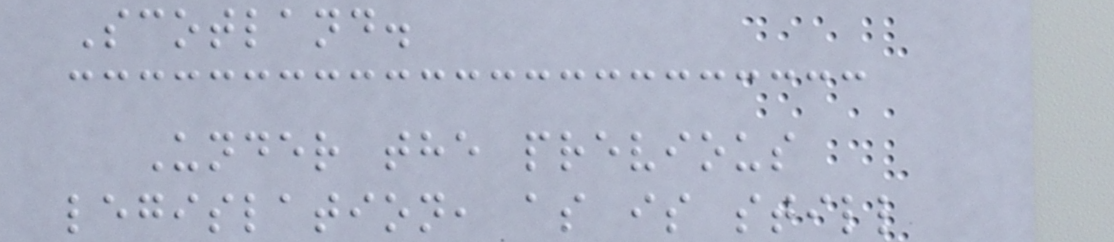Scotland.
Under the previous
legislation, as is still
